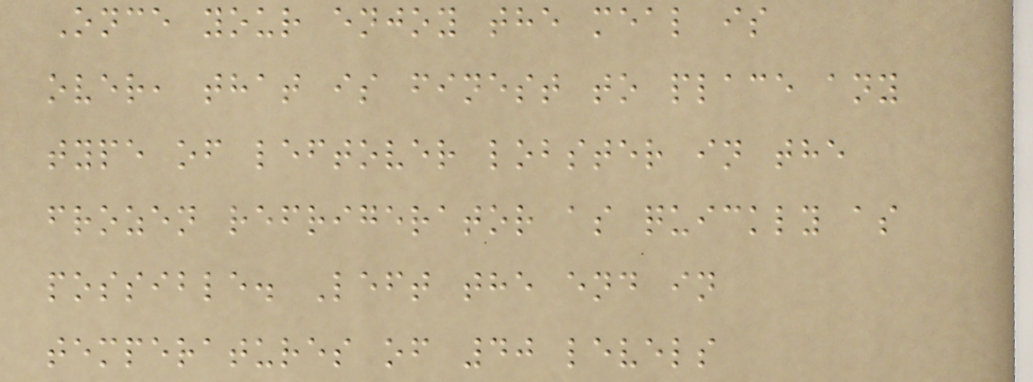Once your enjoy the meal is
over, that is finest to place any
type of leftover lobster in the
frozen refrigerator as quickly as
possible. Left the end in
temperatures of 40 levels
